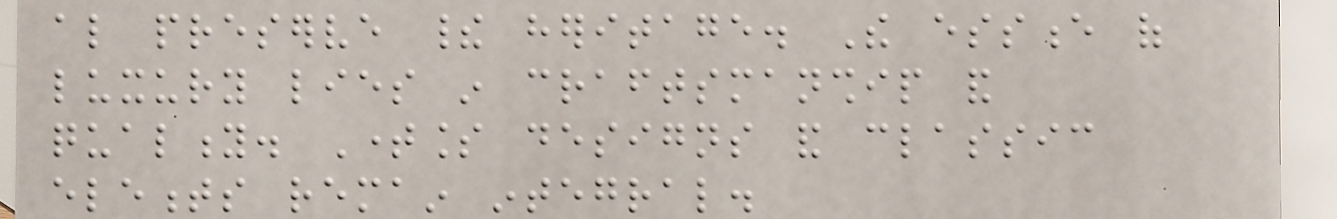also preserve their heritage. The essence of
luxury lies in craftsmanship and
quality. Timeless designs and classic
elements remain integral.
